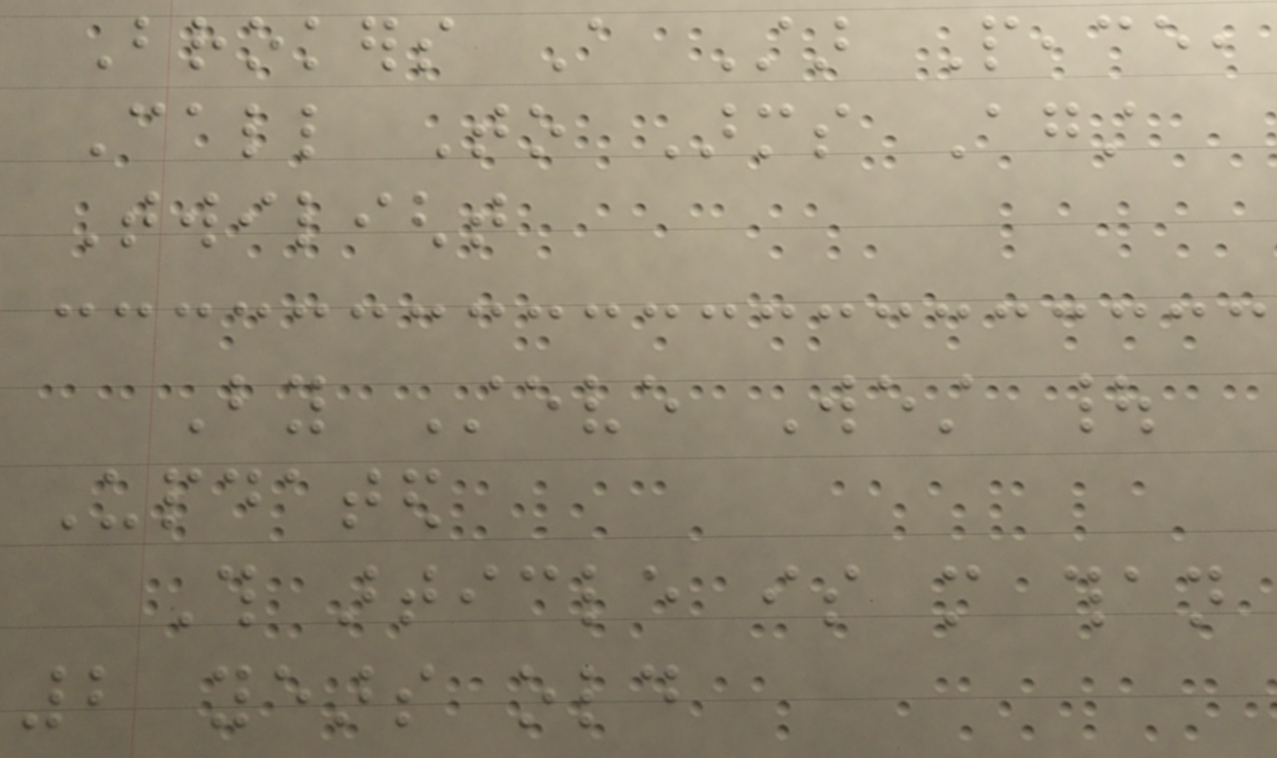Brokers A Star Peace,
Call To Arms Against
Twilight
By Steve West |
Updated
This article is more than
2 years old
